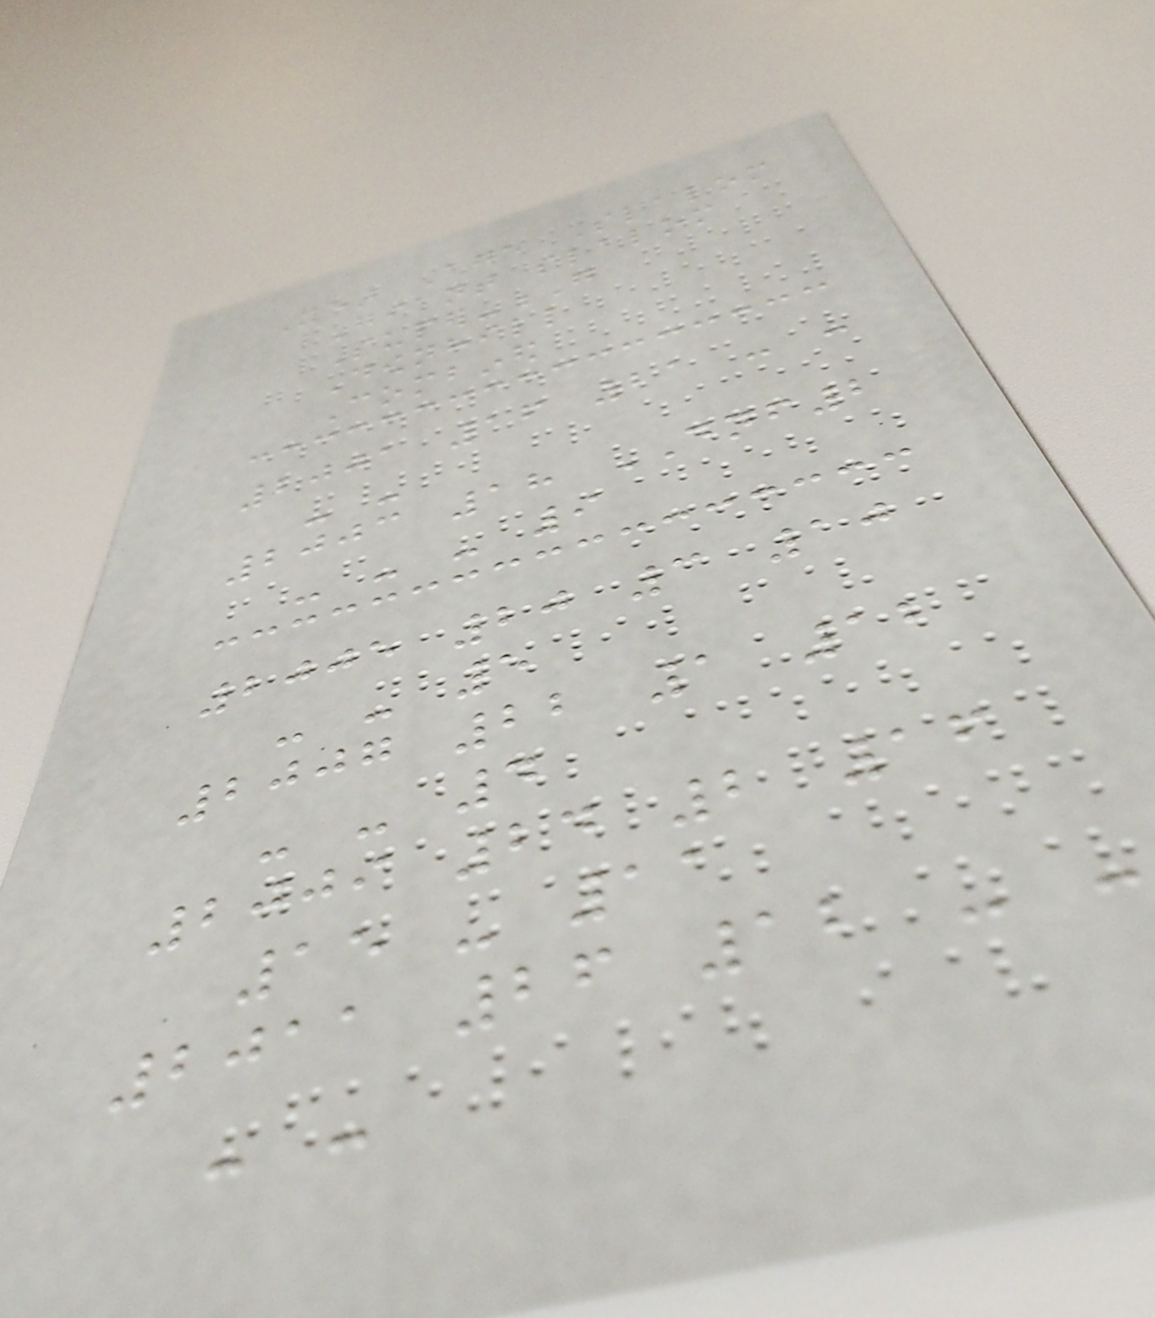Year Age Slalom
Giant slalom
Super-G
Downhill
Combined
2001 16 21 - -
- -
2003 18 DNF2
- - - 9
2005 20 3 10
- - 5
2007 22 1 12
- - 4
2009 24 2 16
15 - 11
2011 26 12 - -
- -
